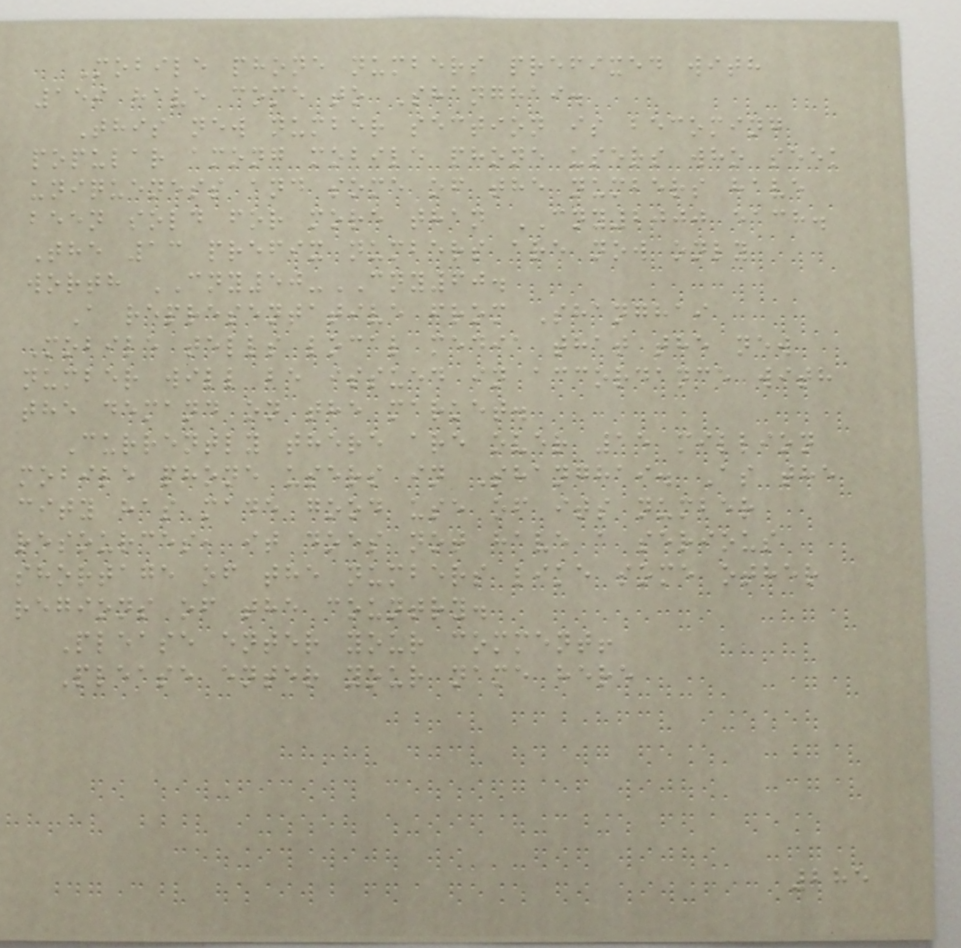Mobile phone numbers prefixed with
159 have come to Shanghai.
This new number section is becoming
popular among mobile phone users who seek
uniqueness and some of the numbers have
been sold for more than CNY2000 each.
The 13 prefix numbers are now only
worth CNY50-CNY60.
A representative from Shanghai
Mobile tells local media that the new
number will be issued in accordance with
the demand on the market.
Currently there are over 15 million
mobile phone users in Shanghai. As the
city has made good use of its number
resources, it does not have a serious
shortage of the numbers like some other
regions of the country.
Please enter your comment!
Please enter your name here
285
